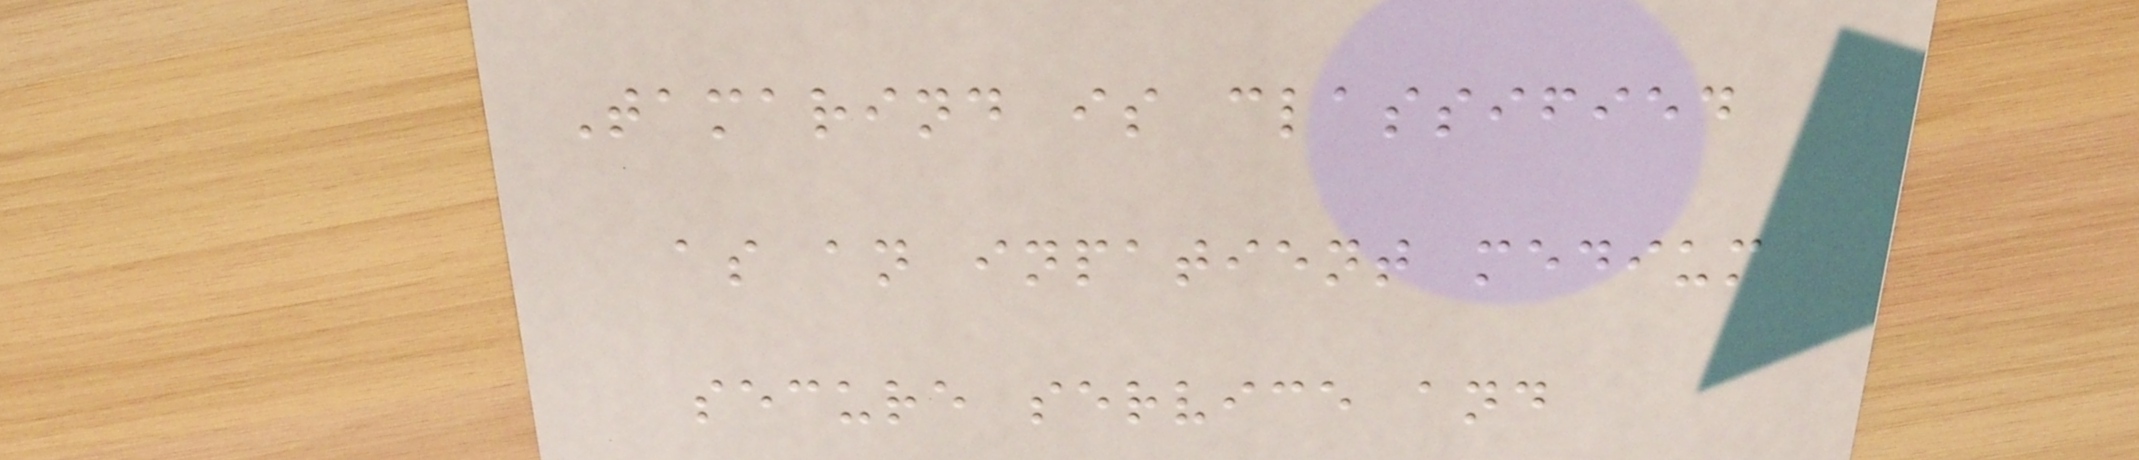Tamarind is classified
as an inpatient medium
secure service and
